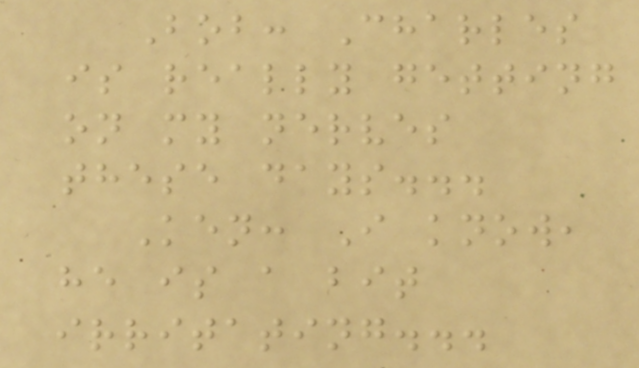Bob: Charles
is really getting
on my nerves
these days...
Ken: I know,
he is a bit
irritating...
